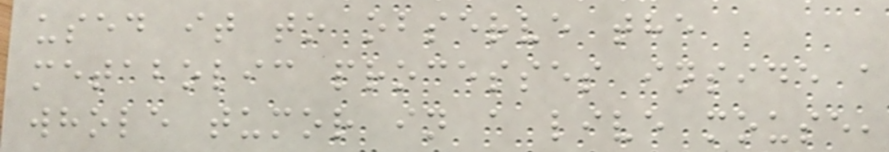used it to observe the
metabolic processes inside a
whole tumor in a live mouse,
